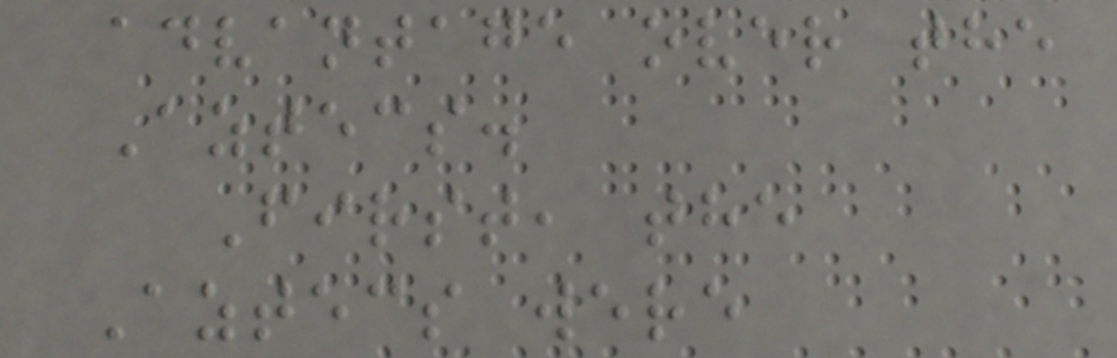advantage over the
Aztecs.
First, the
Aztecs were
